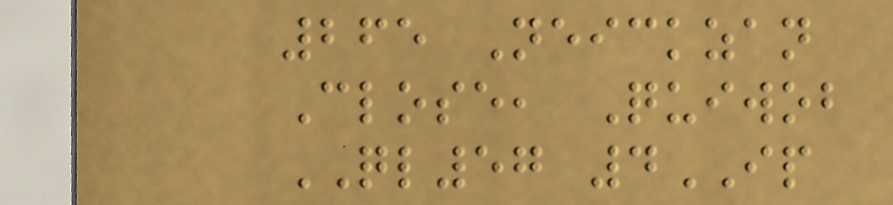265 Neickzan
Close, Quiwob
QL57 4IP
